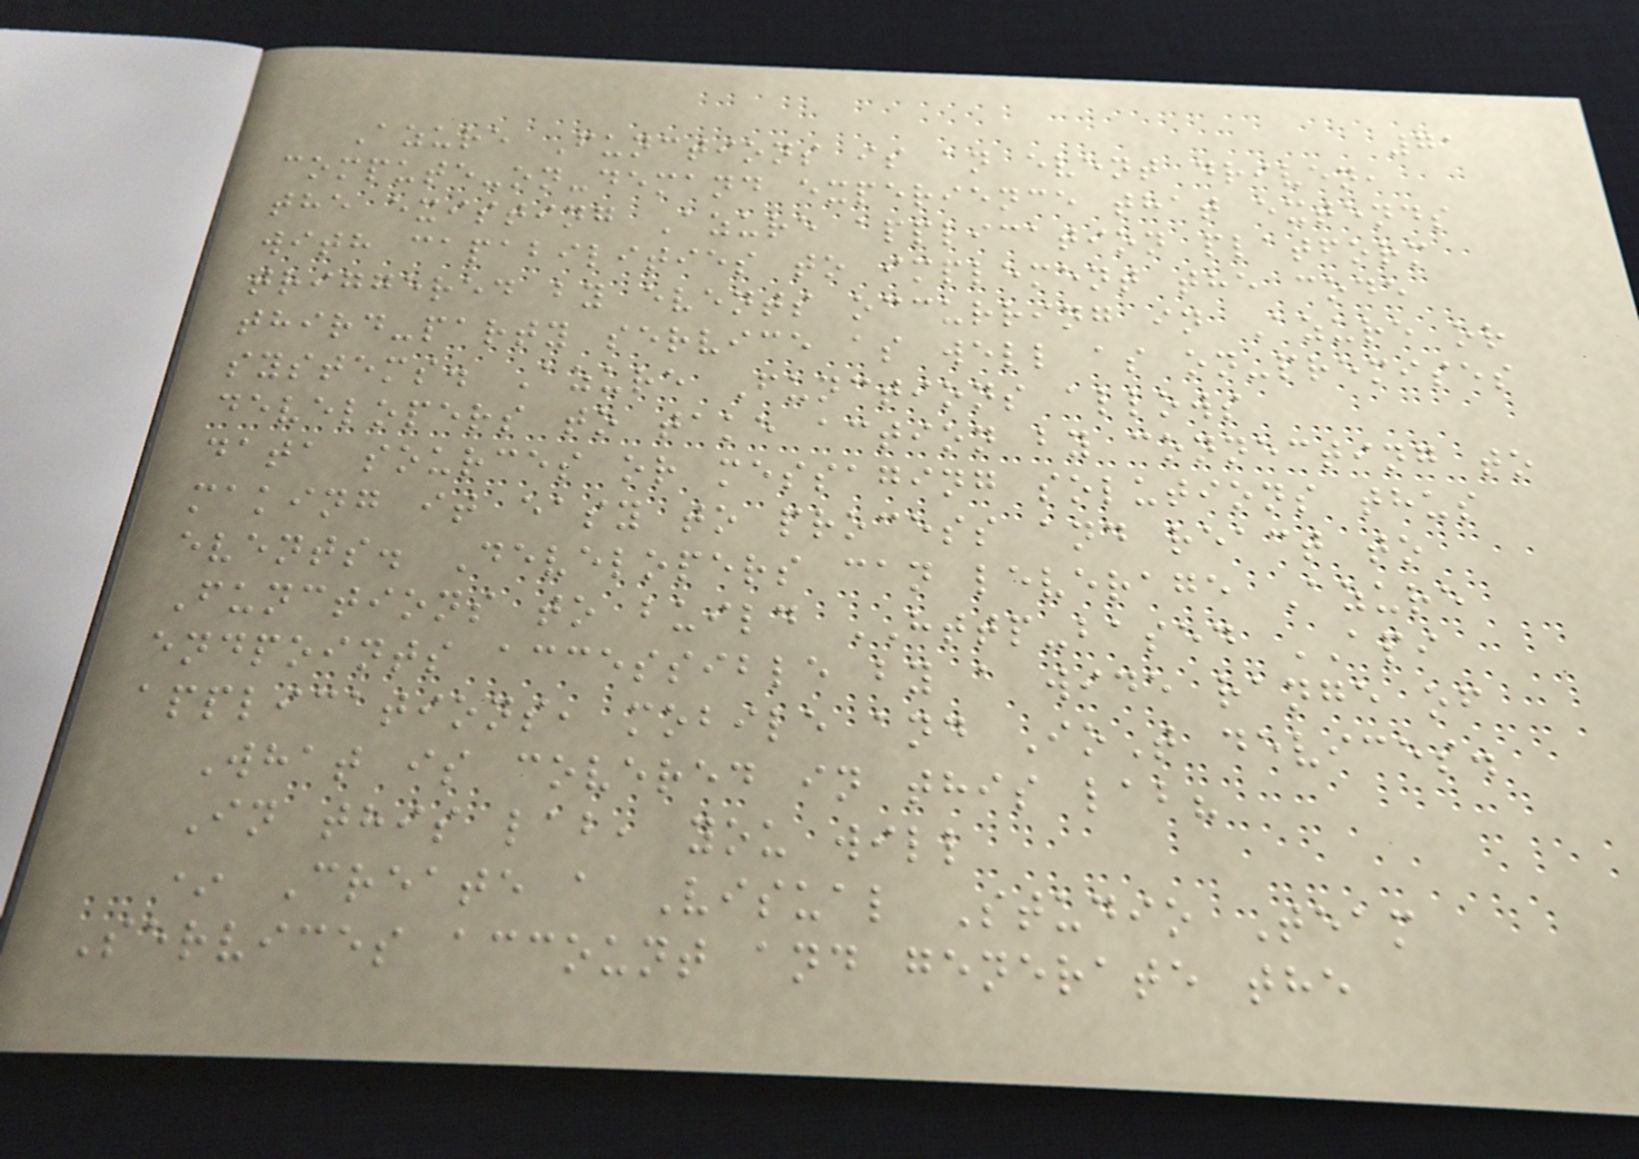71
Azure Functions is an event driven,
compute-on-demand experience that extends
the existing Azure application platform
with capabilities to implement the code
triggered by events occurring in Azure or
third-party service as well as on-premises
systems. Azure Functions allows
developers to take action by connecting to
data sources or messaging solutions thus
making it easy to process and react to
events. Developers can leverage Azure
Functions to build HTTP-based API
endpoints accessible by a wide range of
applications, mobile and IoT devices.
What is covered in this lab?
In this lab, you will
* Create a Visual Studio Team
Services account and generate the
